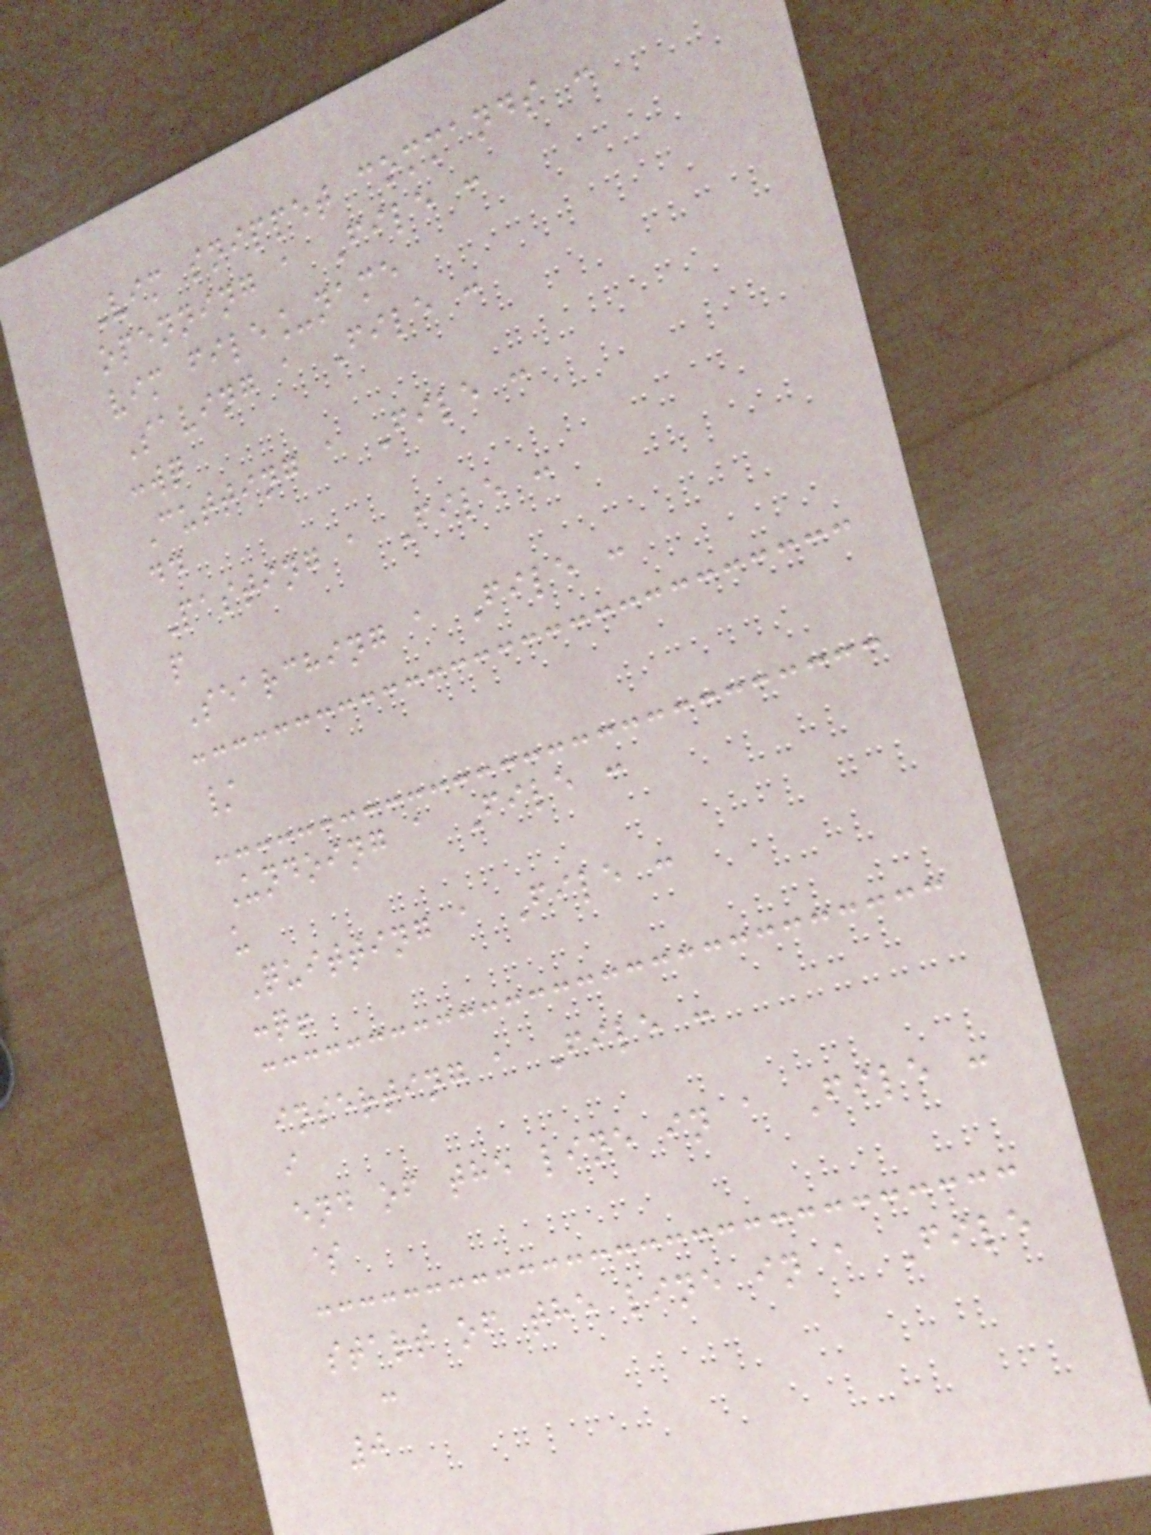Vim snippet commands :
openning a File :
vim file_name
Saving a File :
:wq
Cutting a File :
dd
Pasting a File :
p
Searching a File :
/
Undoing a File :
u
Quitting a File :
:q!
inserting a File :
i
end of the line in a File :
$
start of the line in a File
:
0
